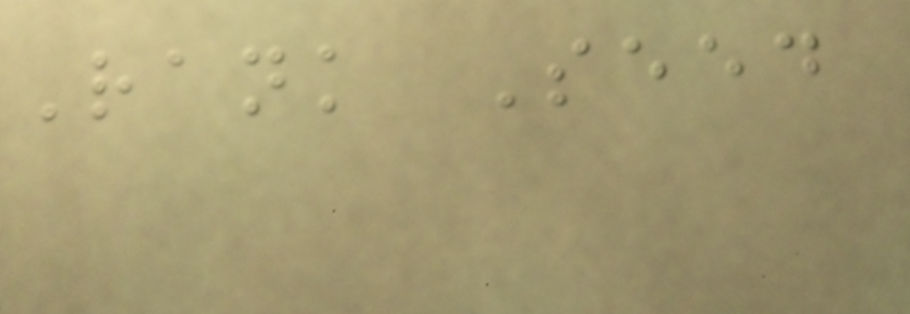Rank Seed
